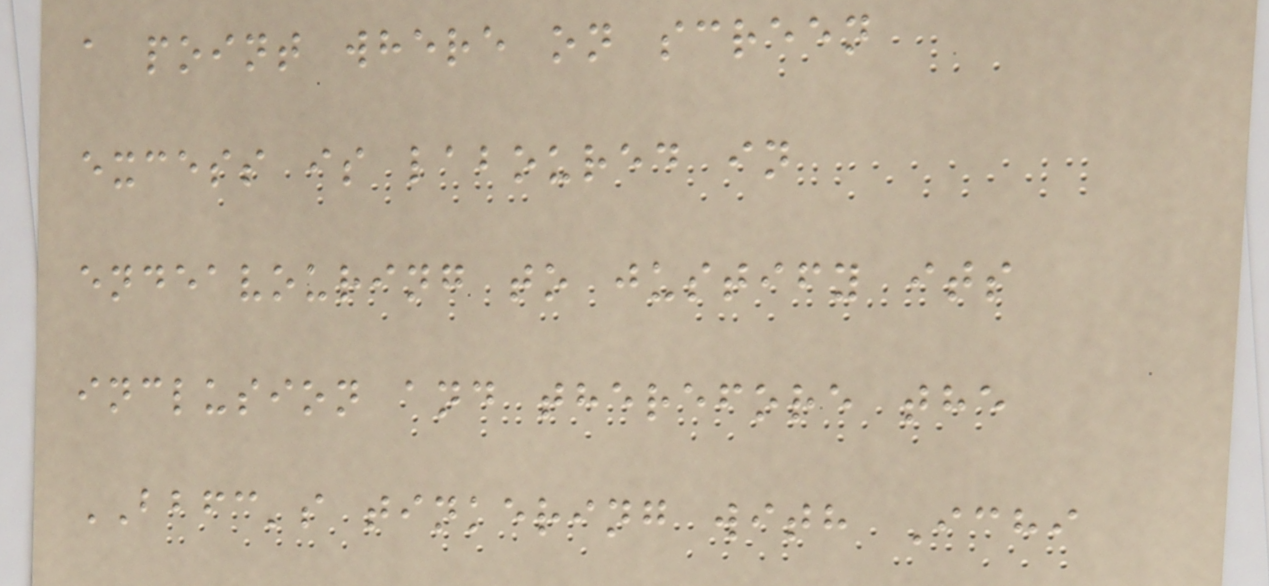a point where on screen
excess is laboured in
endeavouring to justify its
inclusion and therefore the
BBFC's tinkering with Ichi
